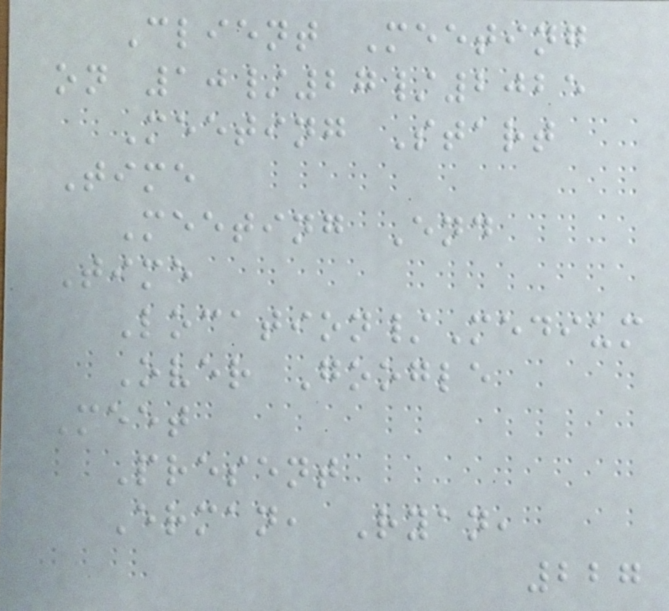Client Meeting
on 10/27/2025
Meeting Start
Time
Meeting End
Time
Location/Medium
Over Google
Meet
Present
Erman, Ryan,
227
